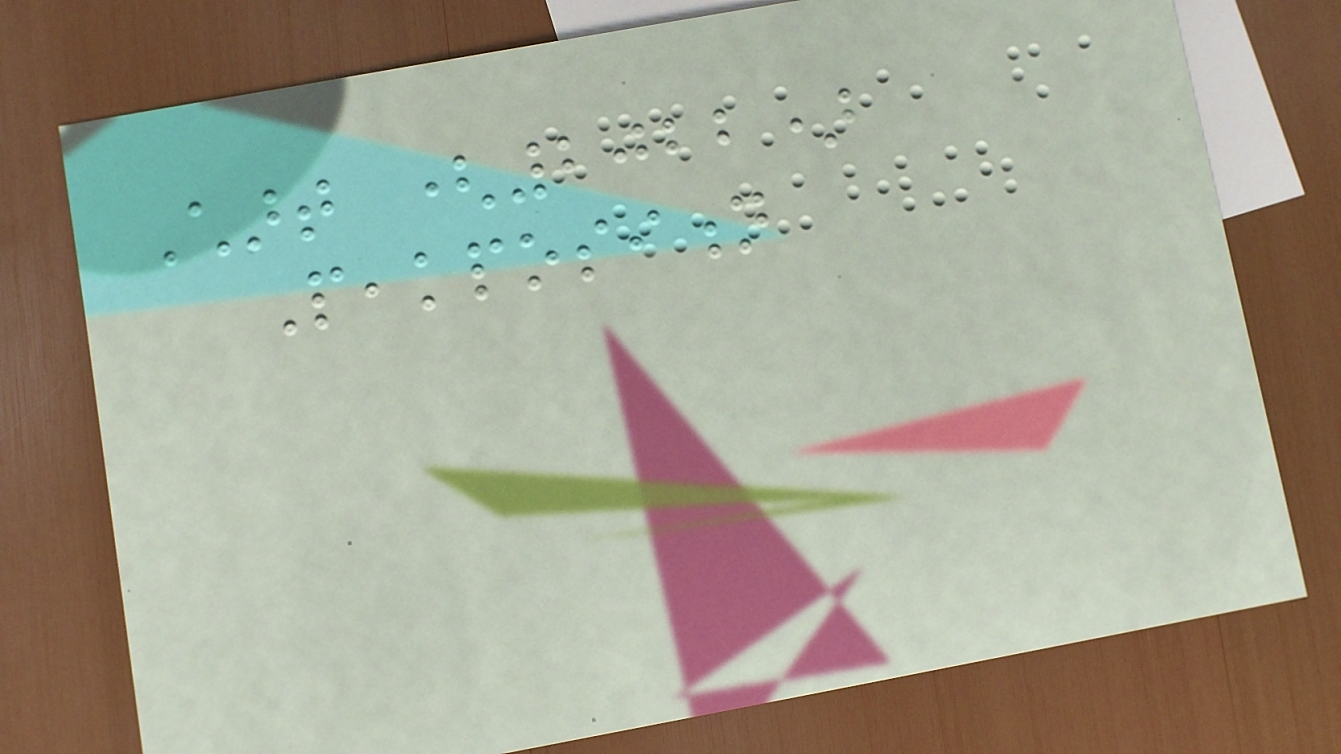Chart (2022)
Peakposition
